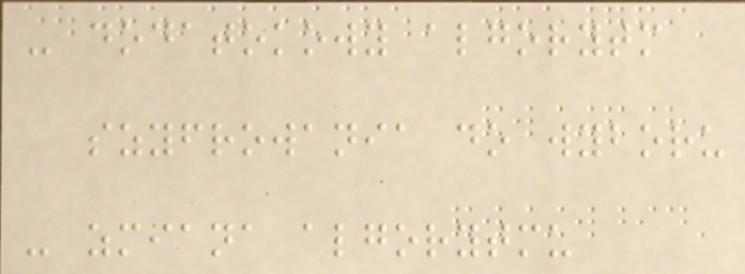- dodatokowy algorytm
szyfrowania do wyboru
- zmiana algorytmu
